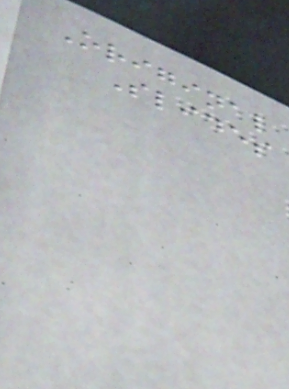Original
Slides
